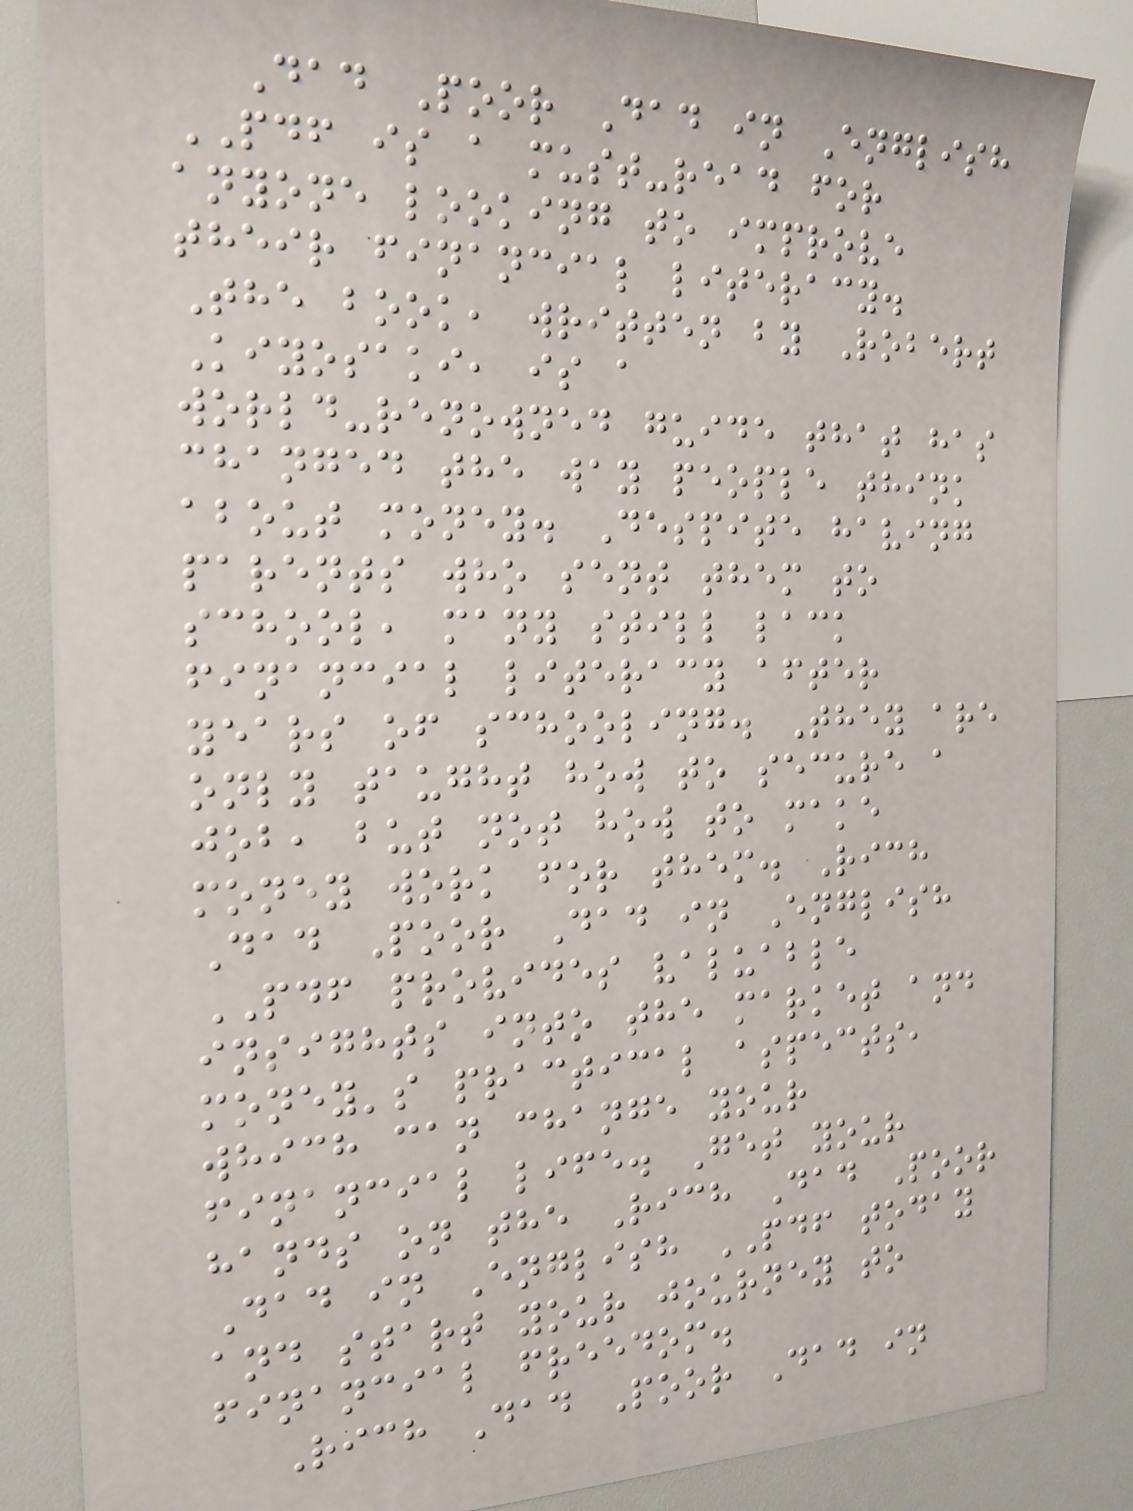Dad Poor Dad in English
PDF is a must-read for
anyone looking to improve
their financial literacy.
The book, written by Robert
Kiyosaki, is a
world-renowned guide that has
changed the way people think
about money. Despite having
parents who sent them to
school, many still lack
financial literacy after
years of schooling. They are
only taught how to secure a
job, but not how to make
money work for them. Rich
Dad Poor Dad in English
PDF provides valuable
insights into the market and
money's practical aspects,
which can change your
financial life. Get your
hands on the Rich Dad Poor
Dad in English PDF today
and start your journey to
financial freedom.
Rich Dad Poor Dad in
